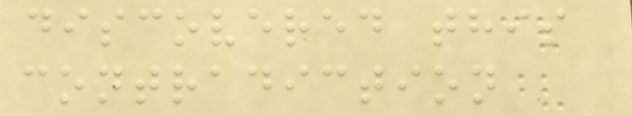discovered this
contradiction
